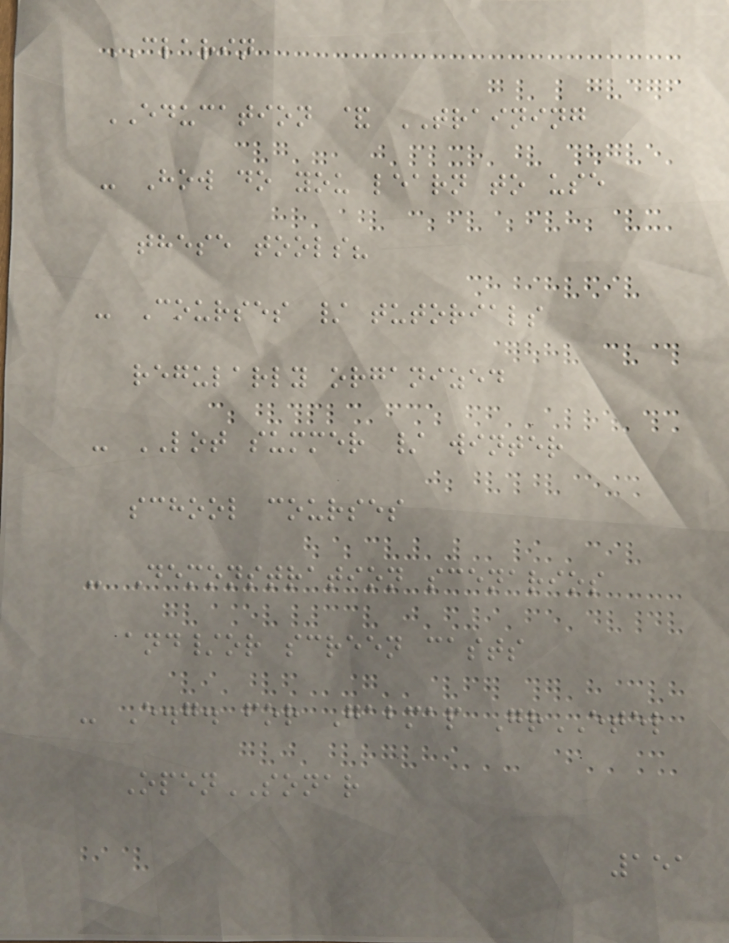CLARIN
EDUCATION & TRAINING
- How do you learn to use
these tools?
- Courses / tutorials
regularly organized
- LOT summer / winter
school courses
- Demonstration scenarios
and/or screen casts
- E.g. for Gabmap GrETEL
OpenSONAR
151
